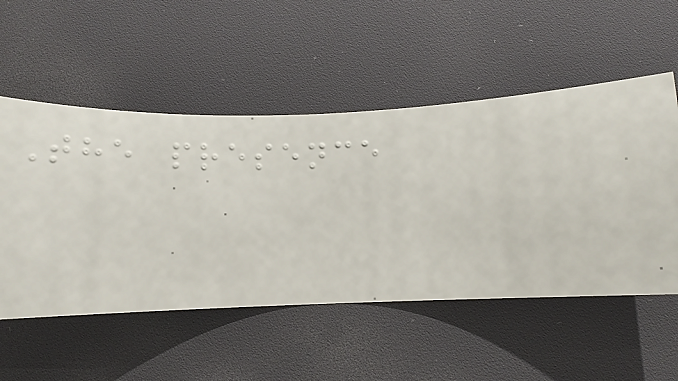The presence
